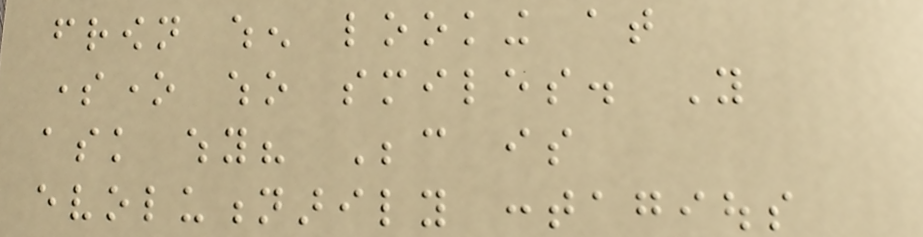frown when looking at
someone who smiles. You
ask why? Because is
evolutionarily contagious
